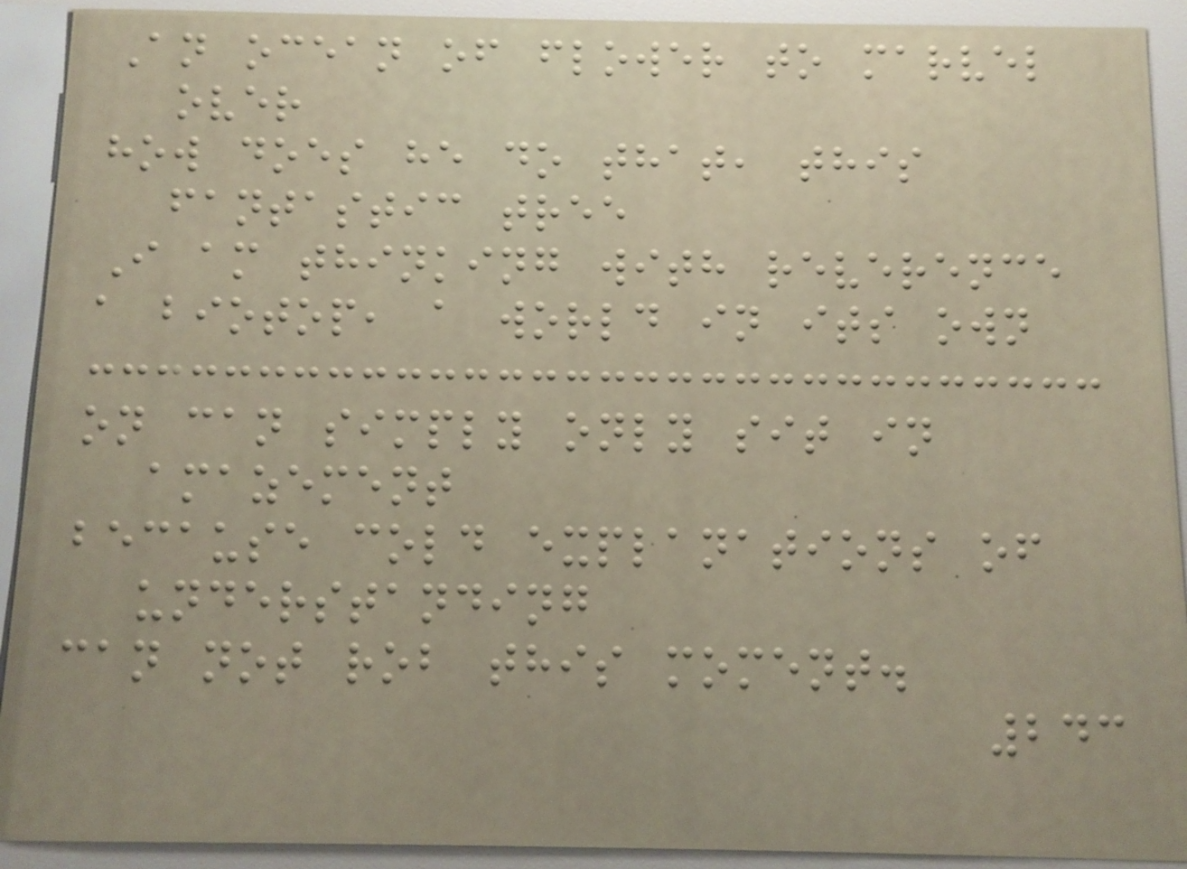An ocean of flower to marvel
over
how does he do that, this
fantastic tree
I am thinking with reverence
a biotop, a world in its own
on can simply only sit in
amazement
because cold explanations of
understanding
can not rob this moment.
243
